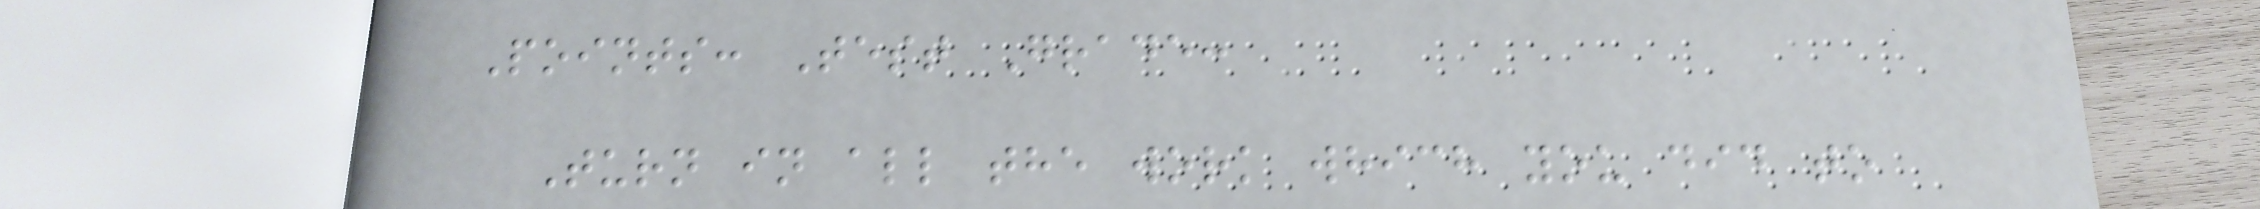Points: Test Grade:
Turn in all the work which you did to
